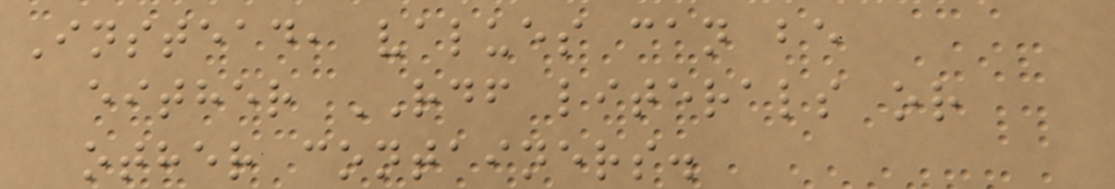Instead, values can be
either RDF literals or
other containers.
